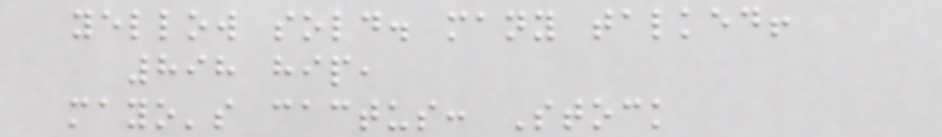yellow sold. many talked!
898 hip,
mayo's cactus: Stock
